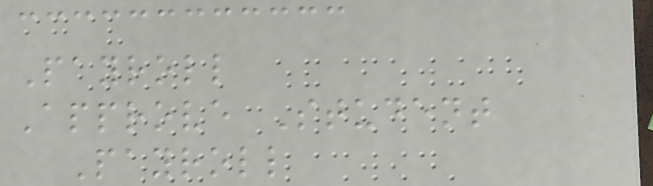Payroll
Approve Student
Payroll
